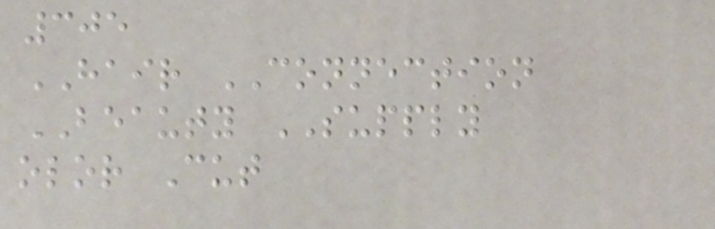305
HAIR CONNECTION
BEAUTY SUPPLY
olor Cut
